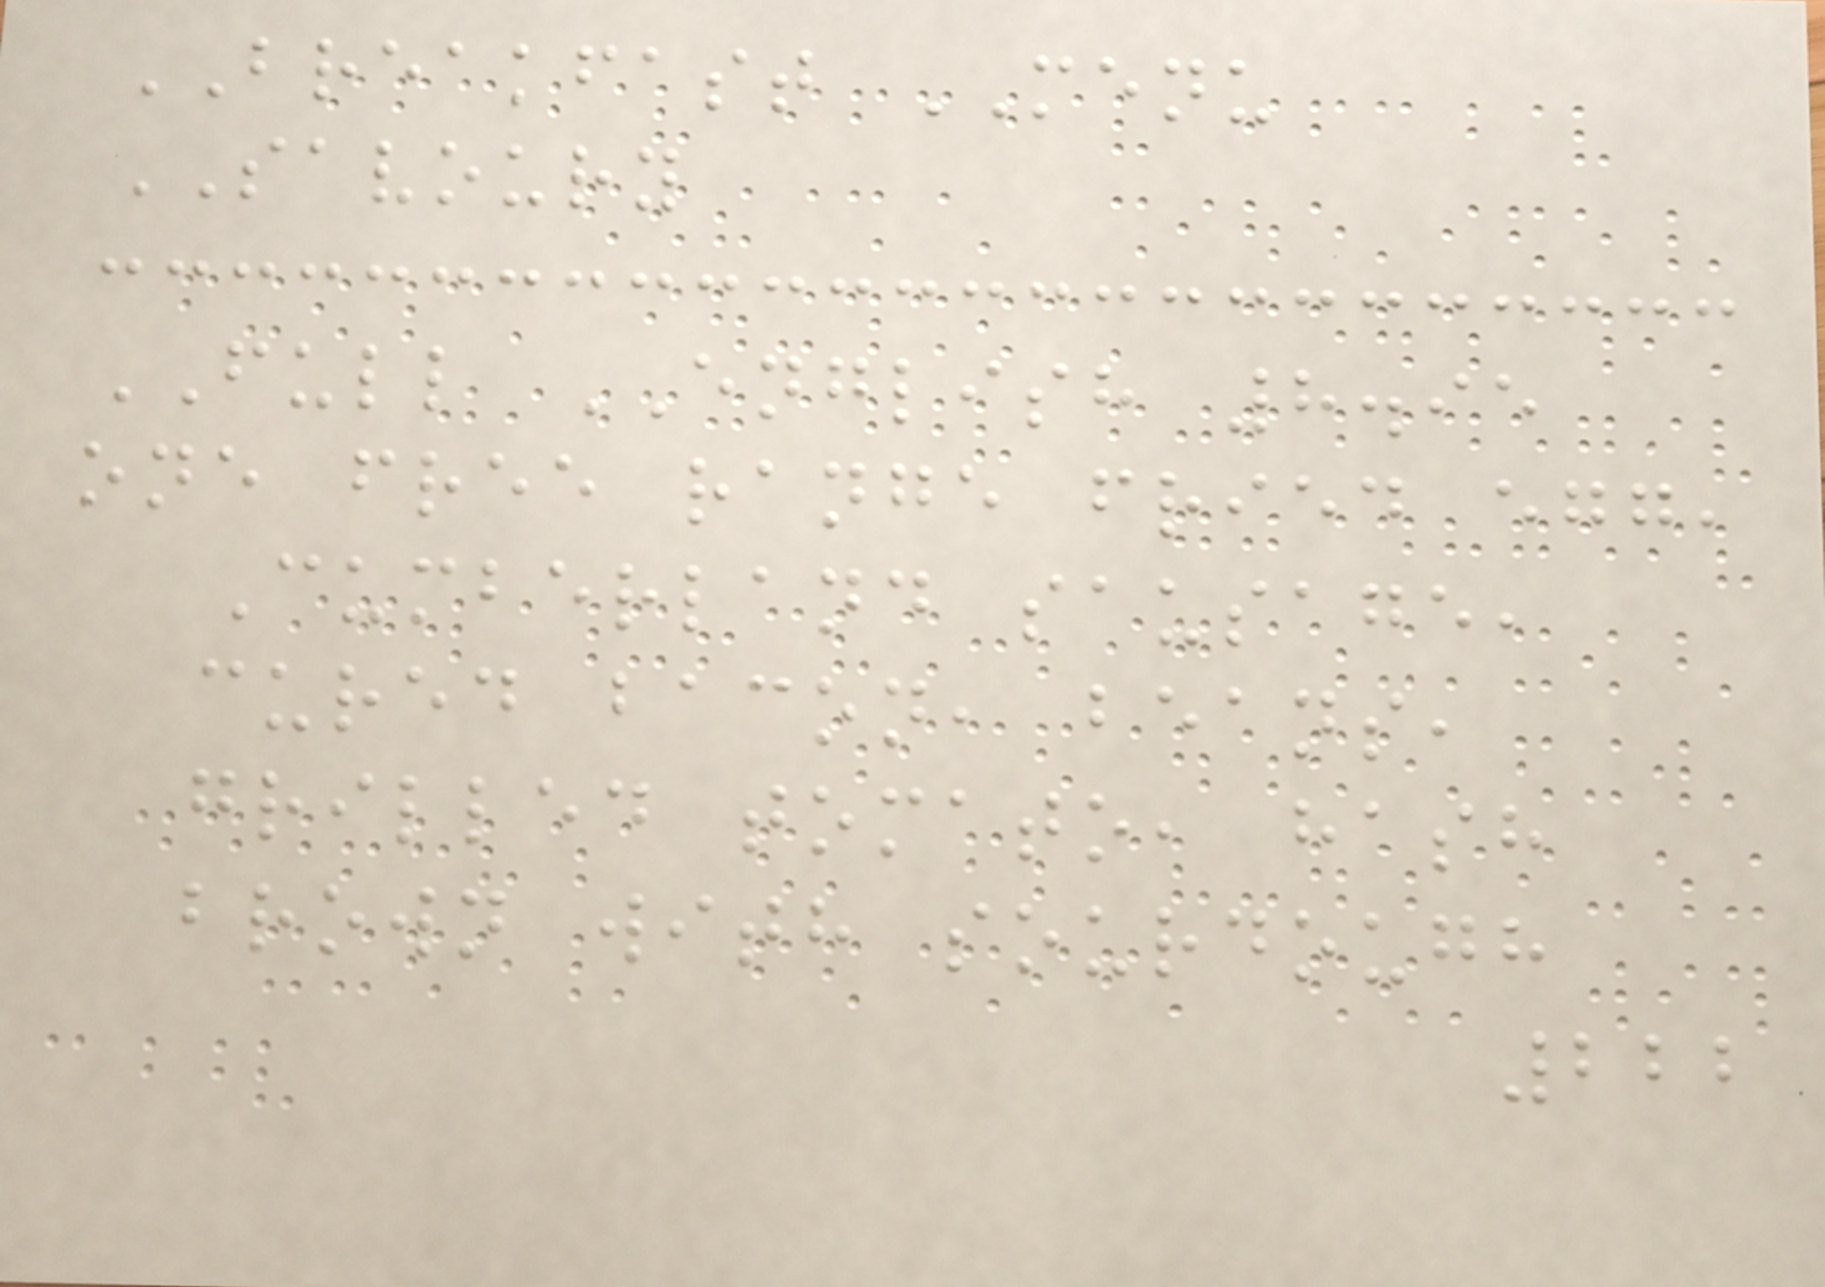BREAKFAST MENU
SAVOURY
FULL ENGLISH 8.95
one free range fried egg,
Cumberland sausage,
cured bacon, beans,
grilled tomato, hash
brown with sourdough
222
